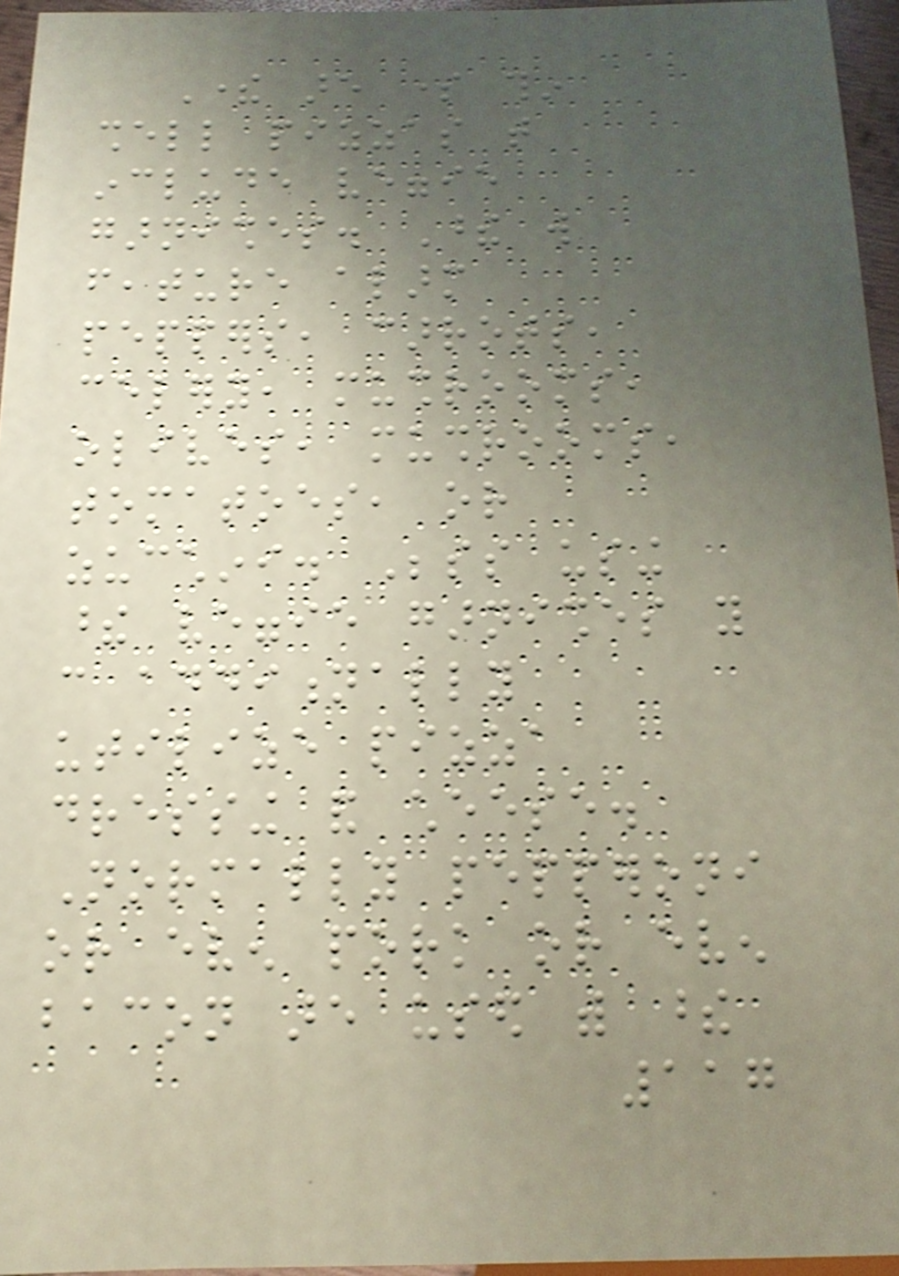There are some thin
shell pizzas that
include veggie
garnishes. These will
feature alarm
peppers, carrots,
celery, mushrooms,
olives, mushrooms,
tomatoes, or
zucchini. Besides using
these veggie garnishes you
can additionally
utilize pizza
dressing and cheese.
Normally pepperoni
or even pork or even
bacon are used with these
117
